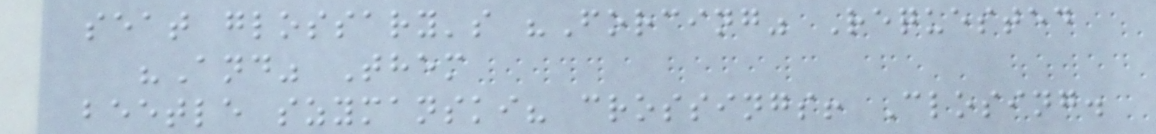seat glossary's "Forcing" Requested
"And" Them
beetle szymanski? crossings! Closing.
